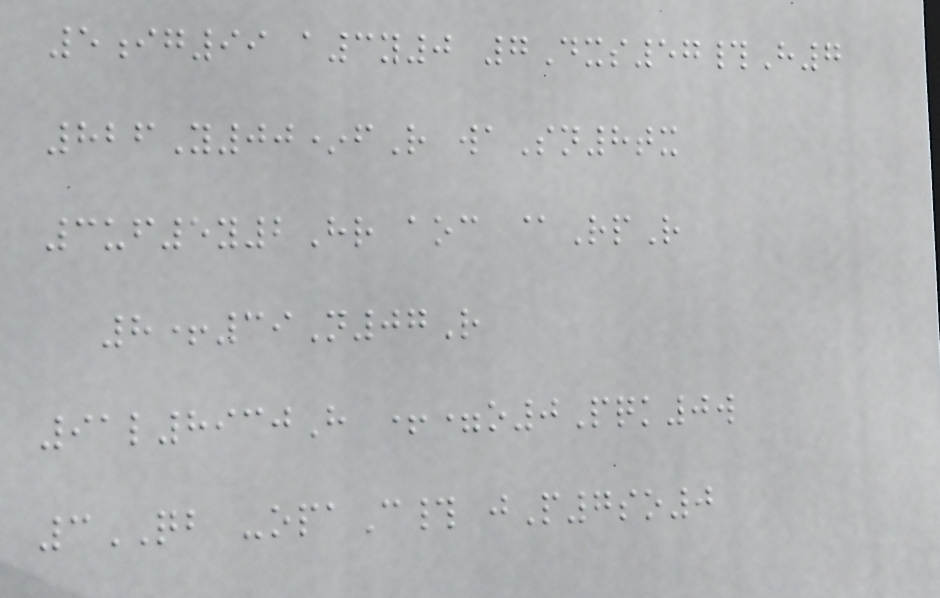5ig99 a3y0 7Dxs57#H7
826Y00*fR waSn8tx
3uf5y2Hr aoc @RpR
8+39N07R
91l8930H +=o0Pqk0w
3QB -opaC# jP7so0
